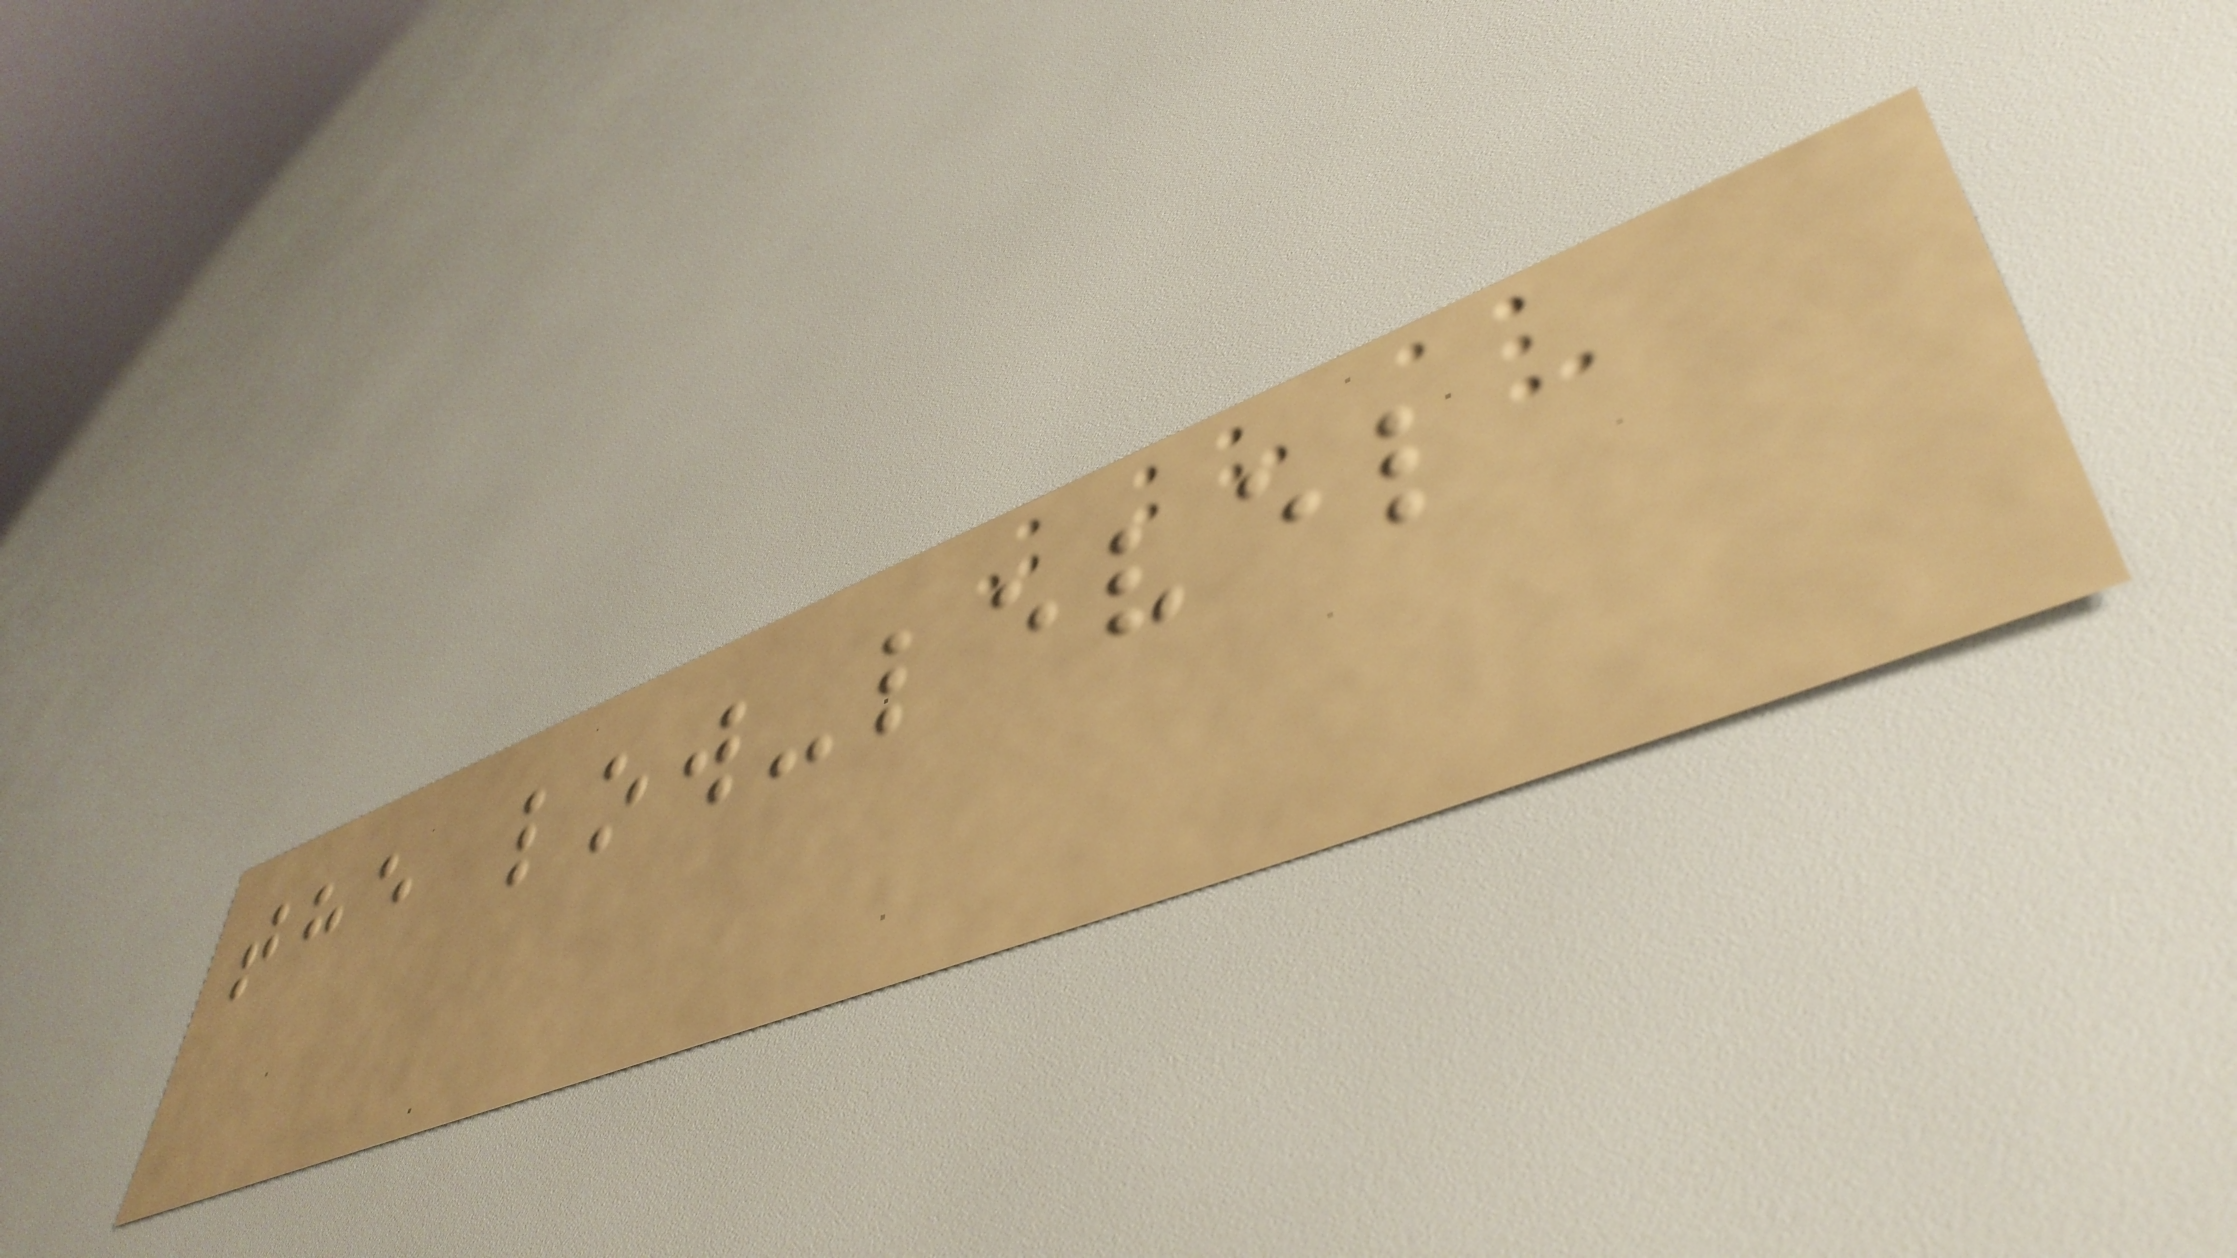the low-level
